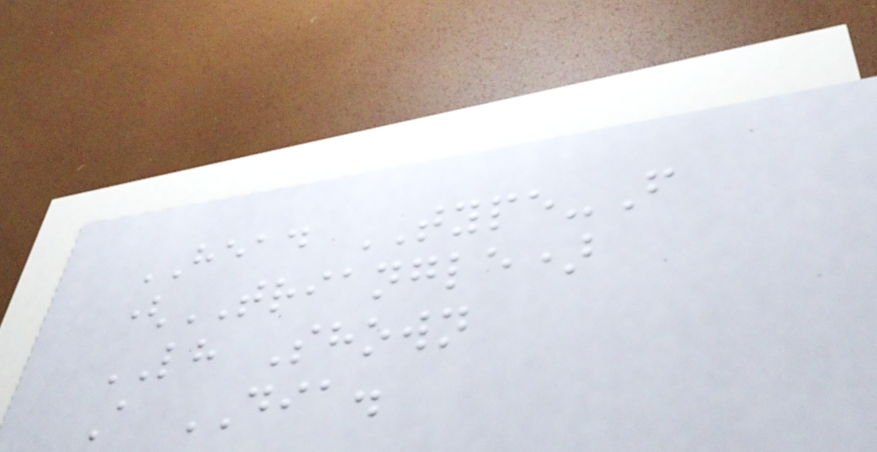HEAD TYPE-F
(TRIANGLE)
LH Shown
A DIA.
